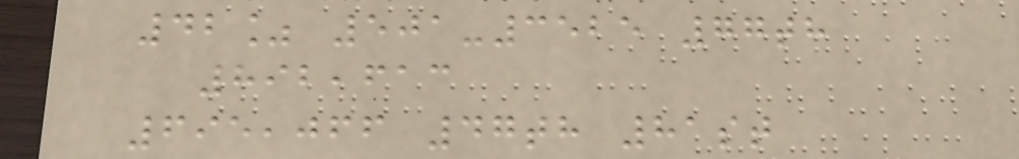42% 501-3525 77th
892,613
695,066 47th 81st
